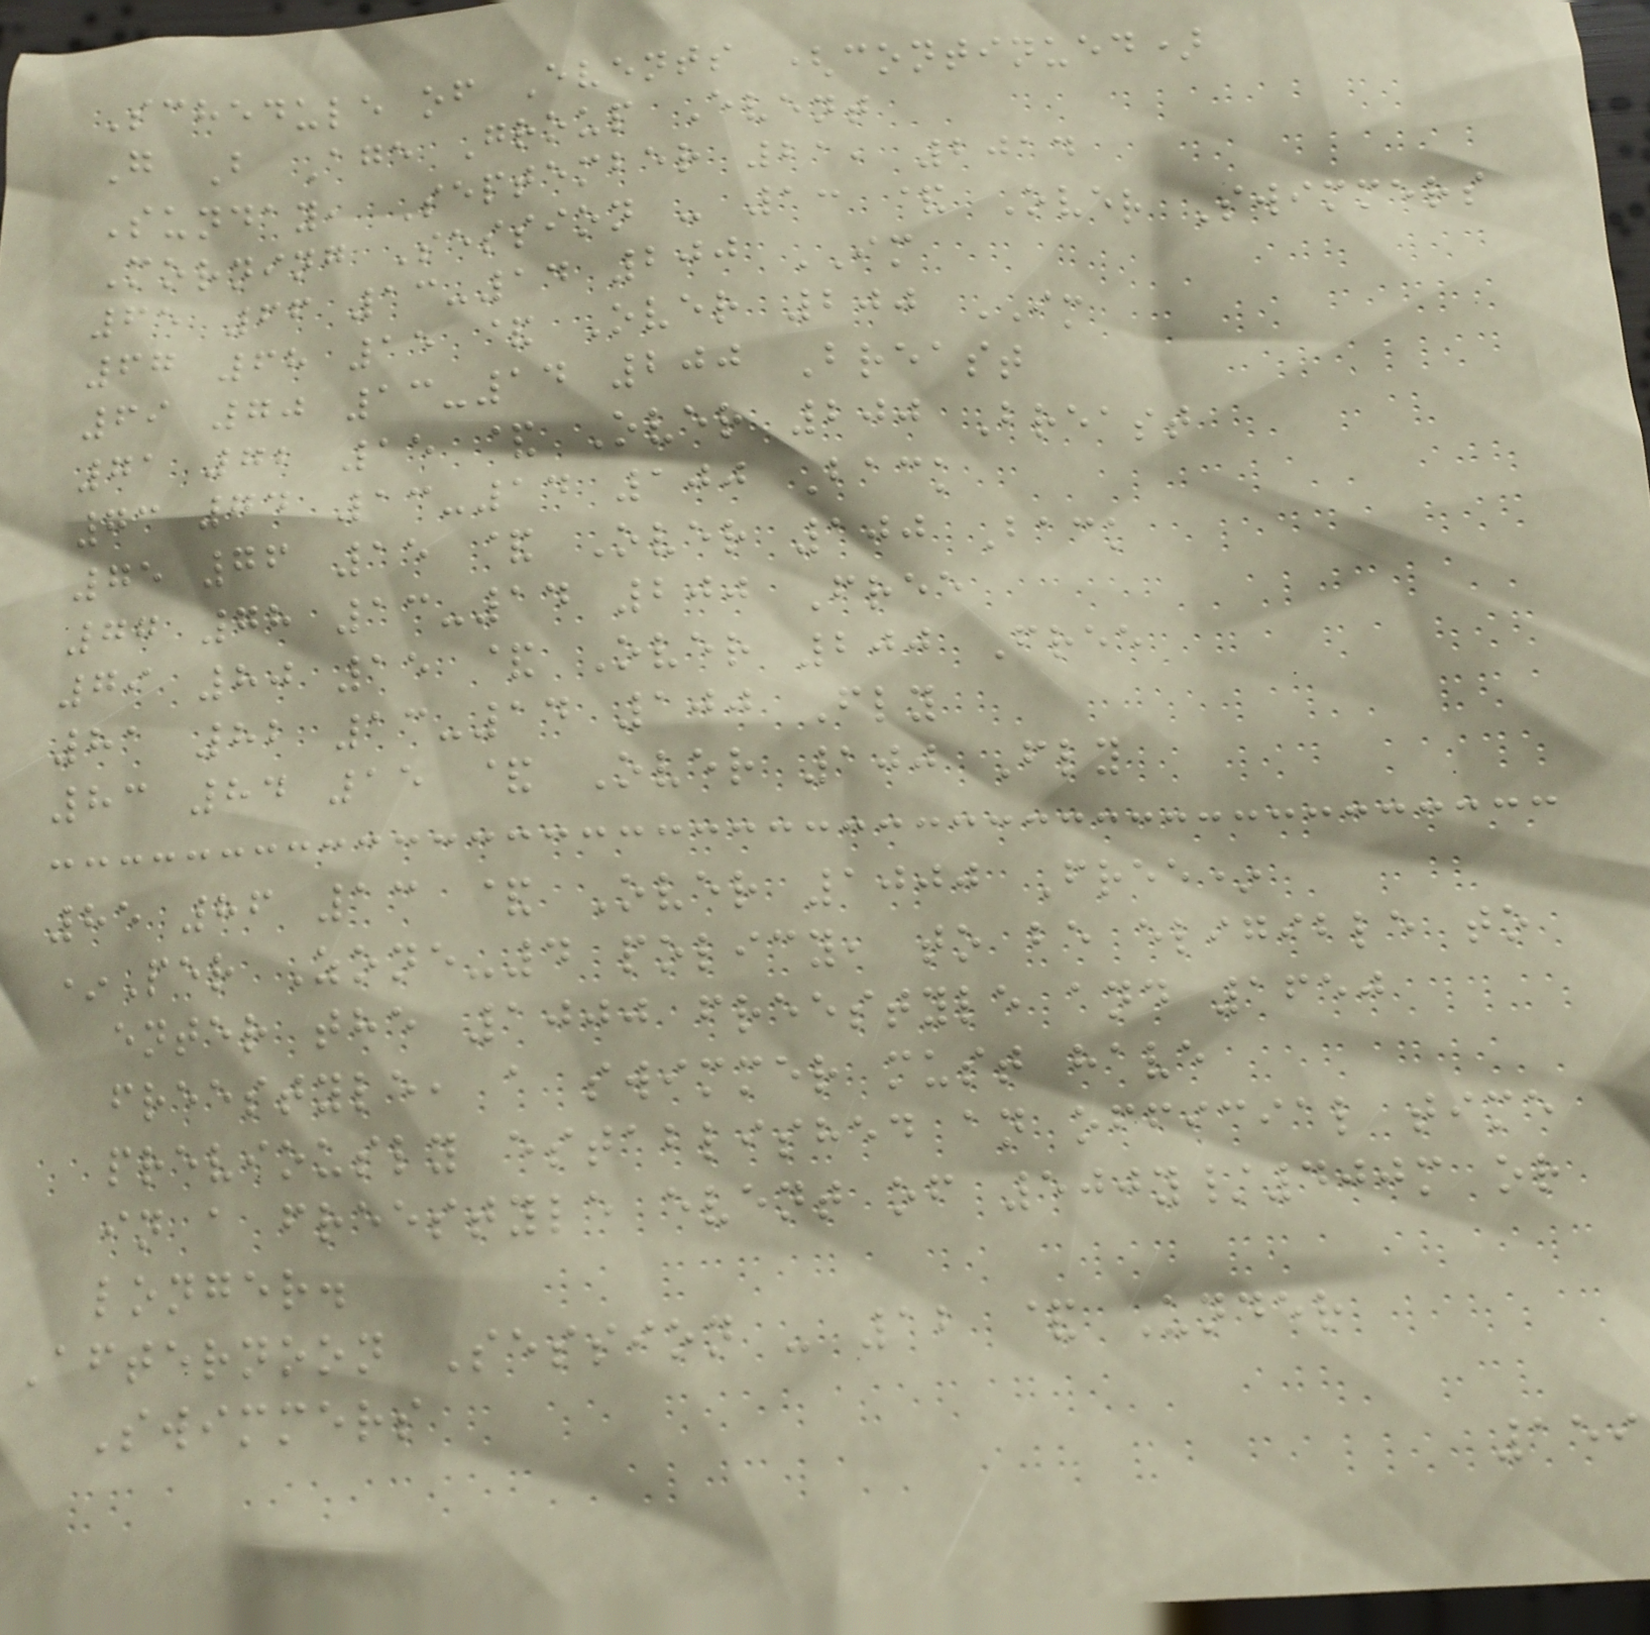Schedule of Events (continued)
G B Age Group Event
Sunday, September 21, 2014
Morning Session - 13 & Over Swimmers
65 66 13-14 200 IM
67 68 15 & Over 200 IM
69 70 13-14 200 Breast
71 72 15 & Over 200 Breast
73 74 13-14 100 Back
75 76 15 & Over 100 Back
77 78 13-14 200 Free
79 80 15 & Over 200 Free
81 82 13-14 100 Fly
83 84 15 & Over 100 Fly
85 86 13 & Over 1000 Free*
*Per Zone-4 policy, to be eligible to
enter the 1000 freestyle and 1650
freestyle, a swimmer must have
previously established an official time
in a freestyle event of 500y/400m or
longer.
Afternoon Session - 12 & Under
Swimmers
159
